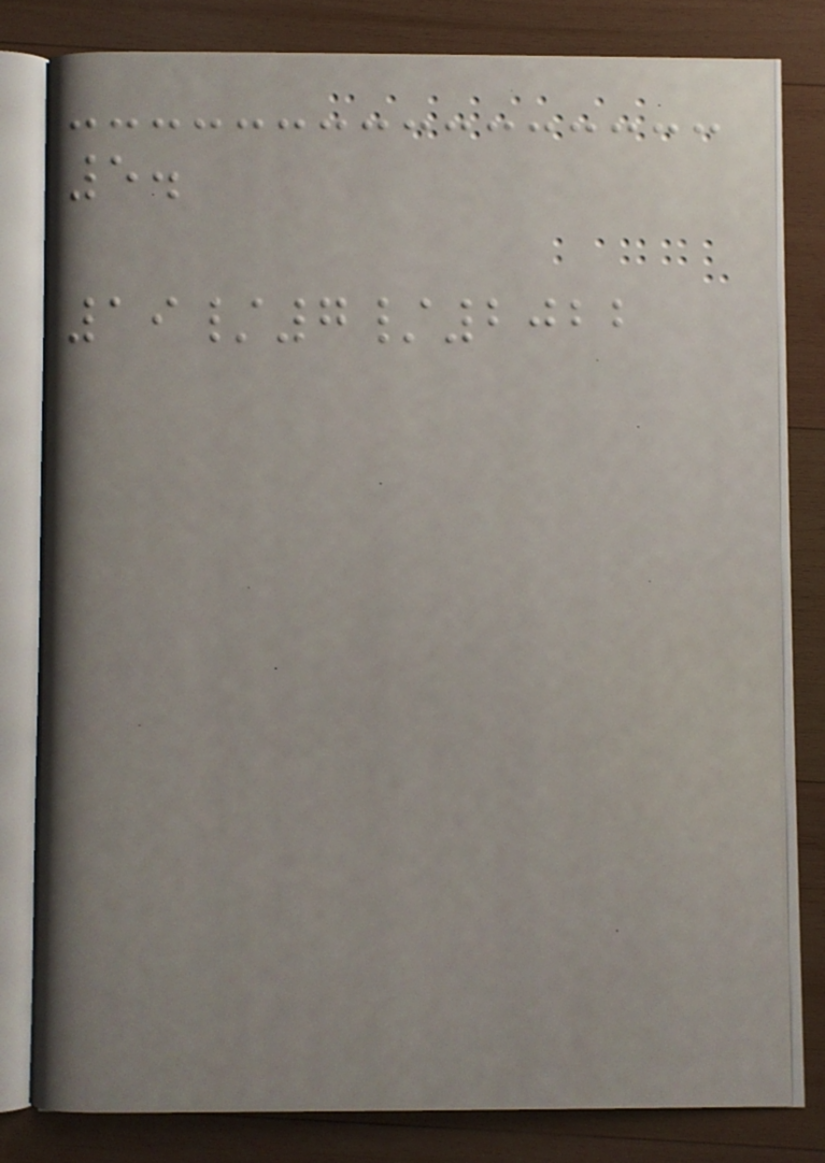5.
19/7/2022
